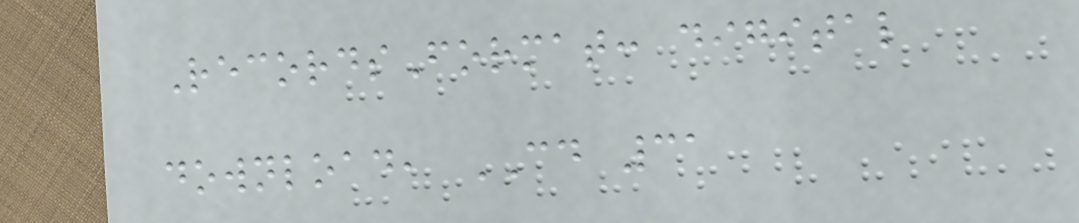RecordsFormat: digital
download, CD 31
